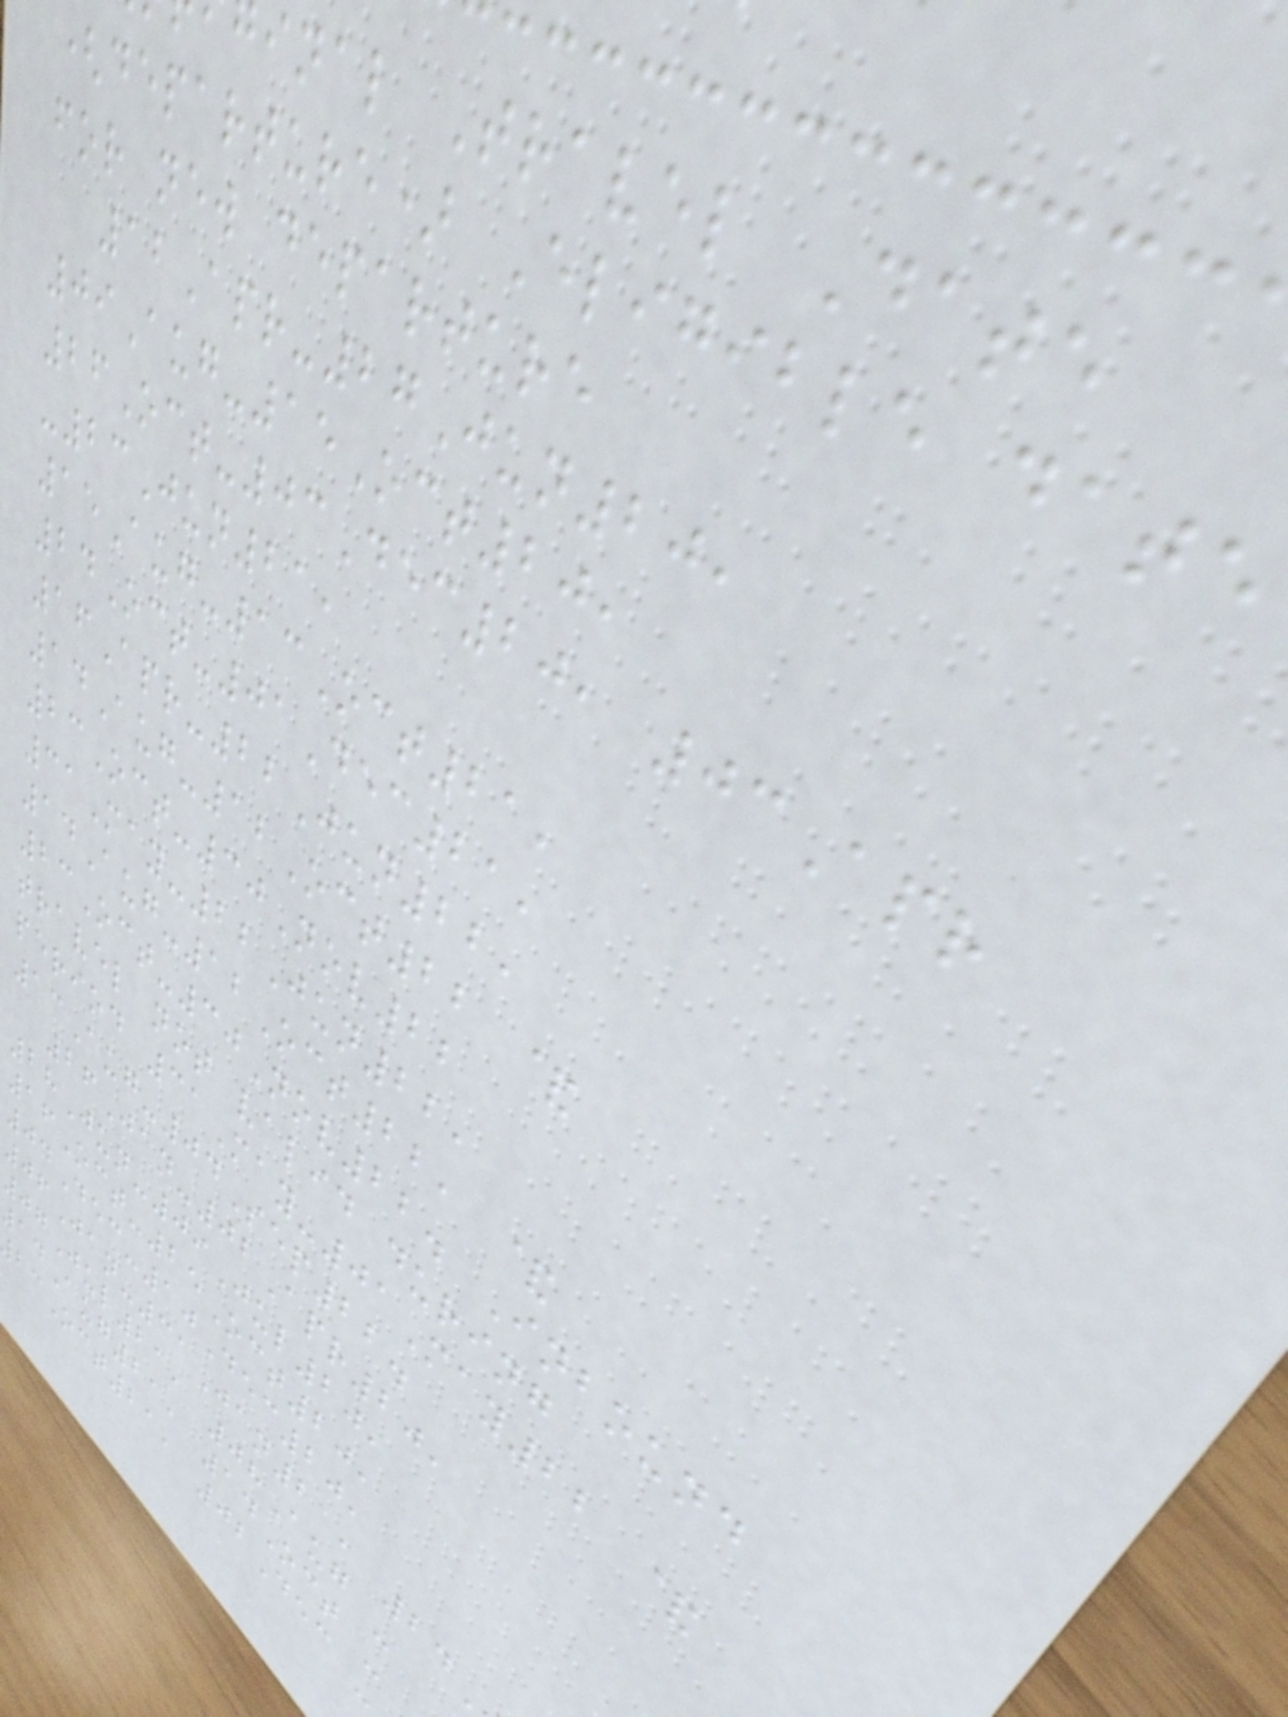inal Travel Date
(departure) Eligible date
for new departure
12Apr-27Jun20,
09Aug-15Oct20,
26Oct-03Dec20, 03Apr
-23Jun21,
15Aug-13Oct21,
24Oct-01Dec21,
16Apr-22Jun22,
14Aug-12Oct22 &
23Oct-30Nov22
31May-22Jun22,
14Aug-12Oct22, &
23Oct-30Nov22. Inbound
travel not valid during
period 31May-01May22 &
13Aug-04Sep22.
26Jan-02Apr20,
28Jun-09Jul20,
16Oct-25Oct20,
04Dec-10Dec20,
06Jan-31Jan21, 24
07Jul21, 08Aug -
14Aug21, 14Oct -
Oct21, 02Dec -
